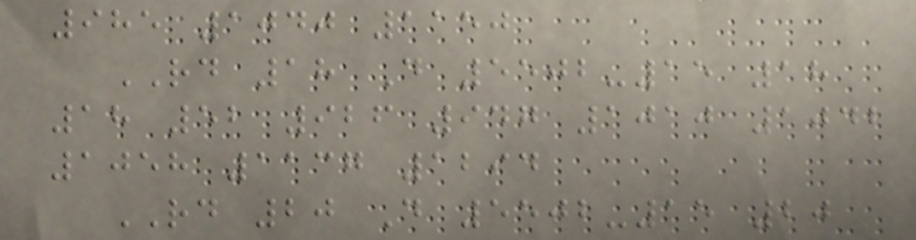985 1040 1150
RD 18 D 5502-15 18
18 52 926 947 1010 1042
1058 1137 1294
RD 20 D 5502-15 20
